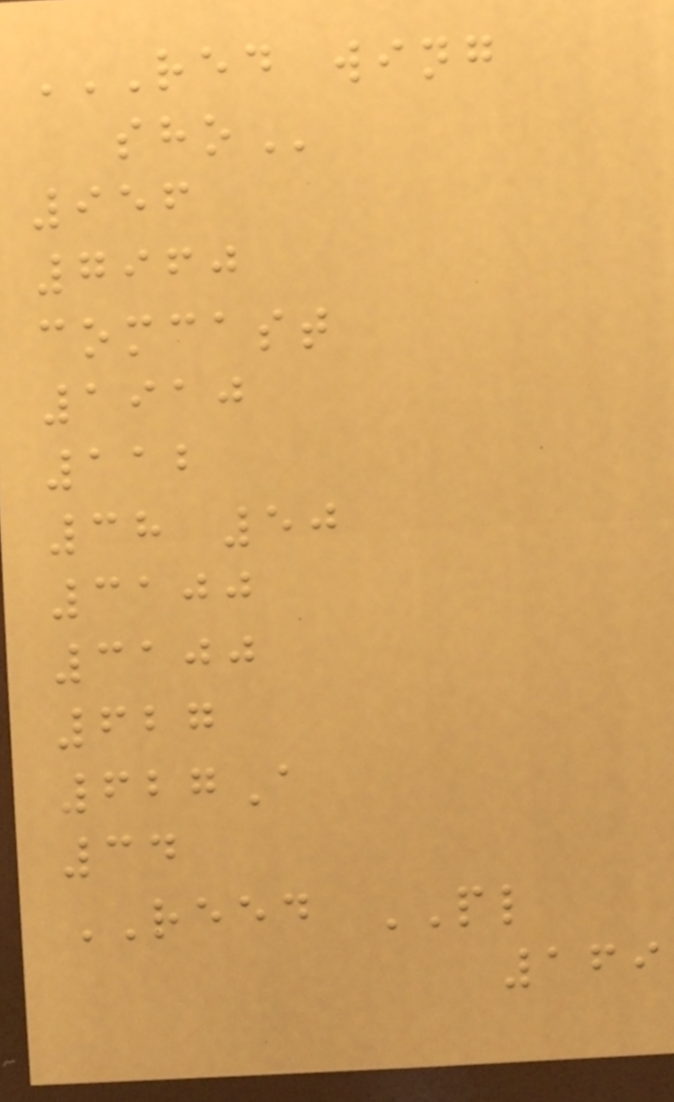RED WING
SHO
956
7960
comcast
1910
112
38 50
3100
3100
627
627A
34
REED PL
169
